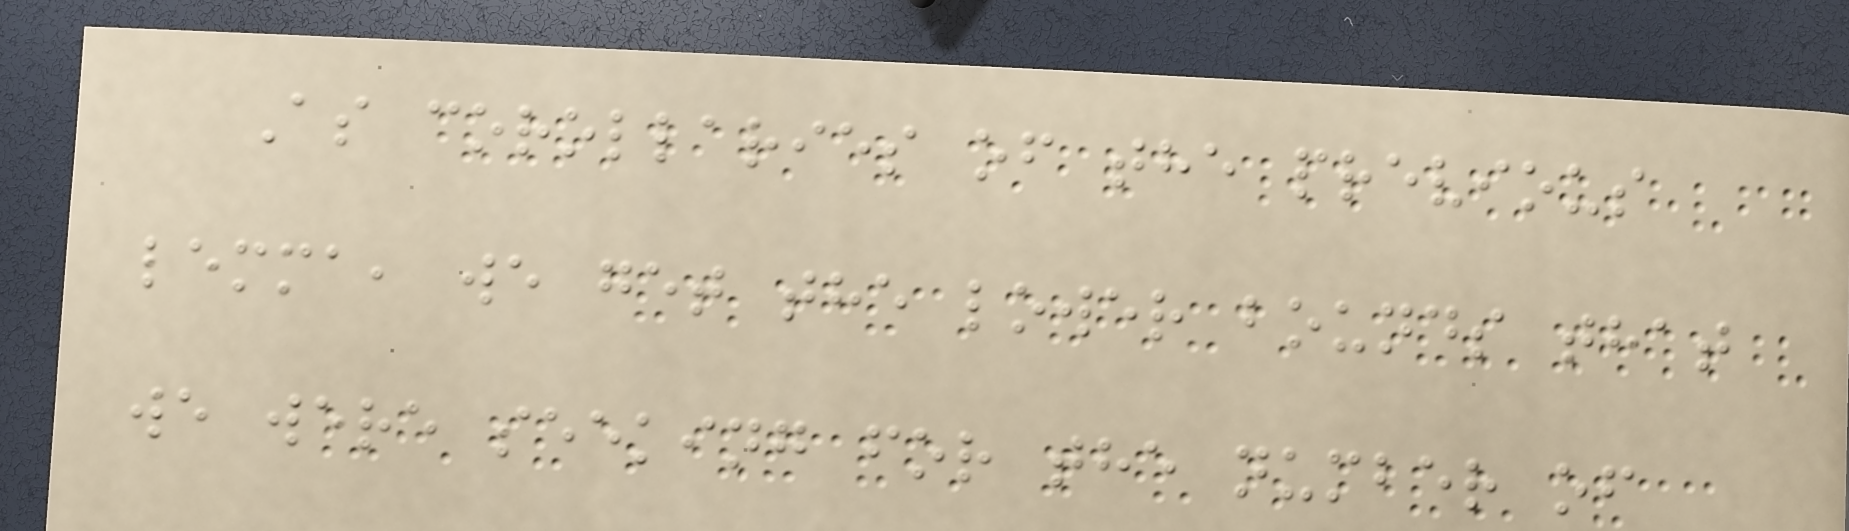As corollaries of the previous
lemma, we get the lower bounds that
we were seeking for the number of
